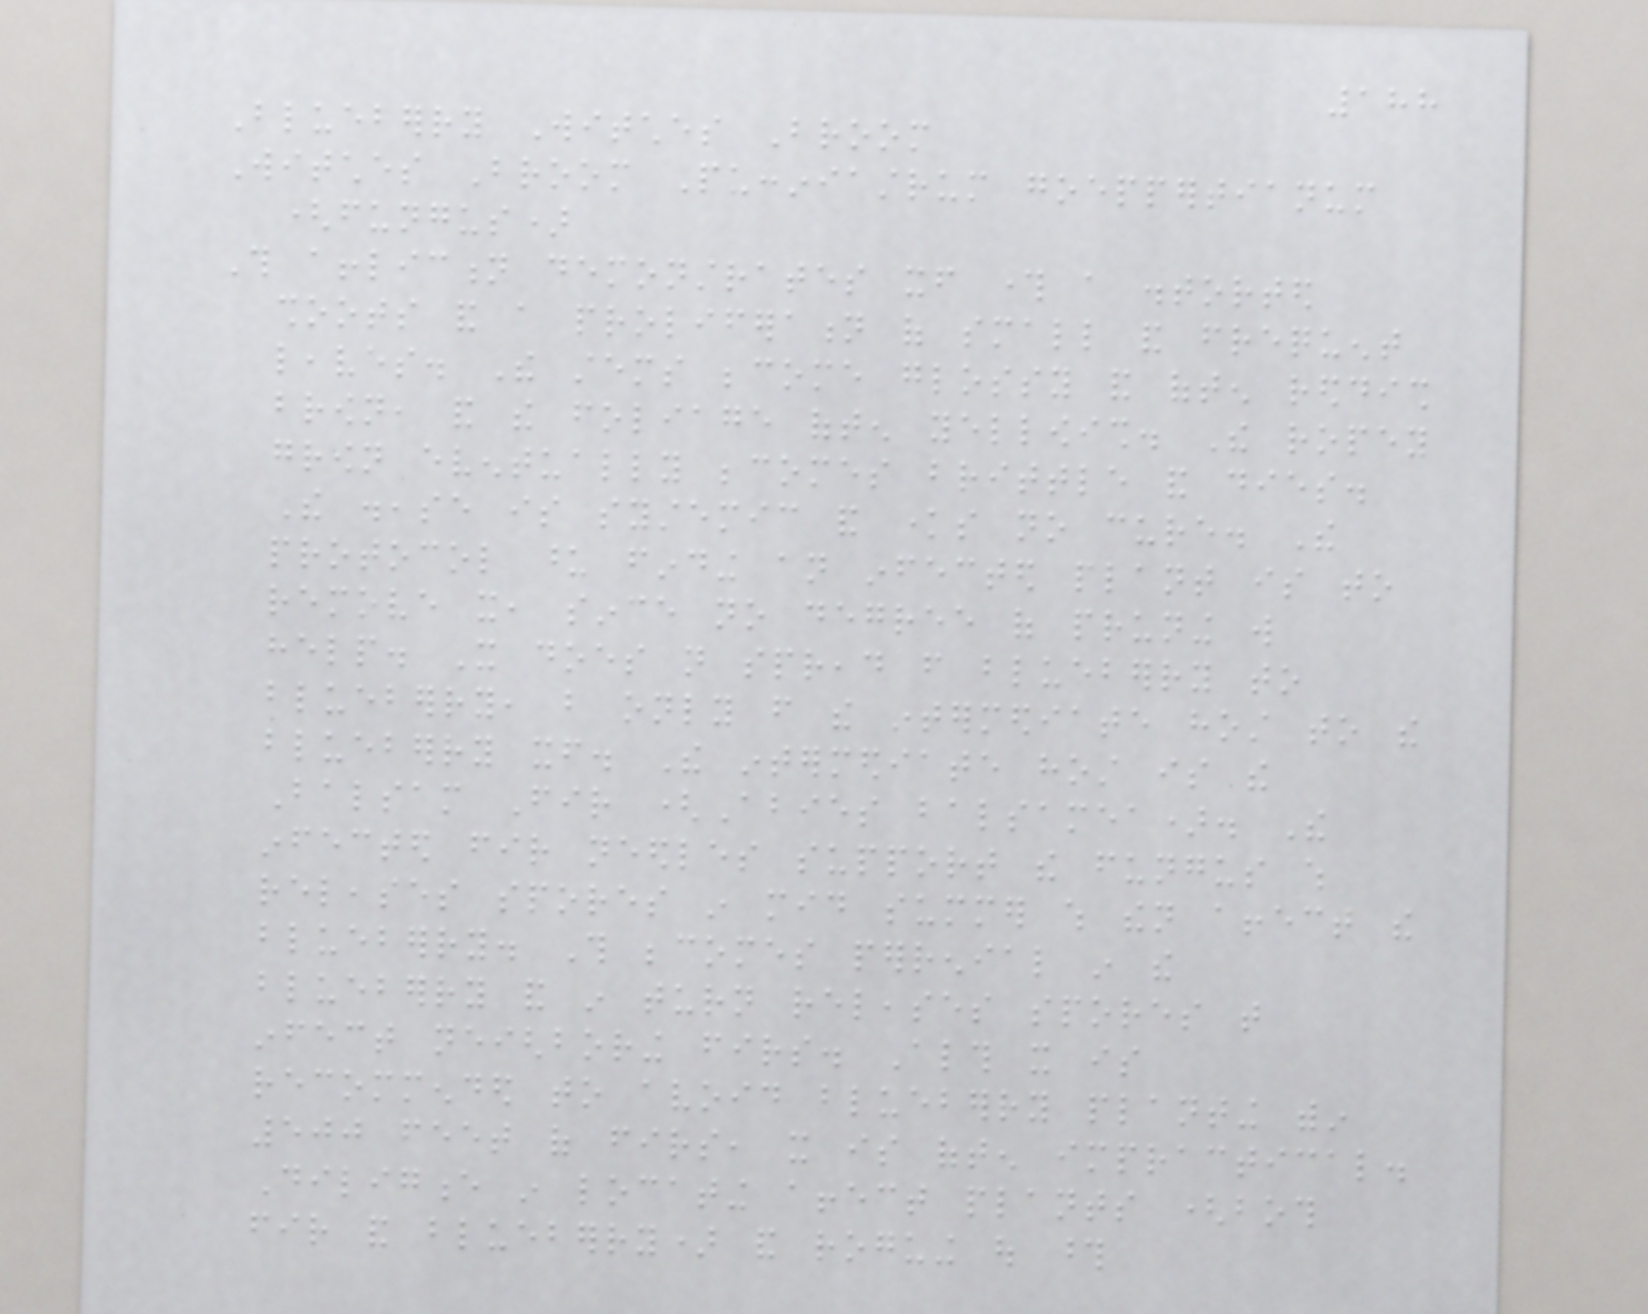188
Blueberry Witches Broom
Witches Broom Pucciniastrum goeppertianum
(fungus)
This affliction demonstrates itself through a distorted
shoots and a proliferation of small and frequent
leaves. The stems become glossy and often reddish
brown, and the foliage often yellowish. The ropey
grown eventually becomes brittle and dies.
The disease is systemic and knows no cure. The
protocol upon finding an infected plant is to
remove it, since no degree of pruning will
help. It does not spread from blueberry to
blueberry, but only from the intermediate host to the
blueberry itself. The intermediate host is the
Balsam Fir (Abies balsamea). The
infected fir needles support the fungus which
releases spores in mid summer which then affect the
blueberry. This becomes perrenial in the
blueberry and in turn releases spores that
infect neighboring firs. Although it is
recommended to avoid blueberry planting within
500 feet of firs, it is often impractical.
Diligence in locating affect plants (both
fir and blueberry) and roguing out those
